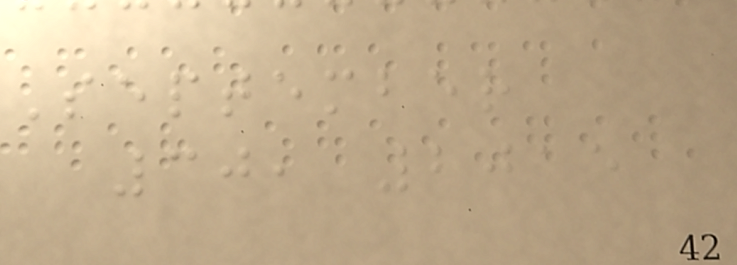September
30, 2015
